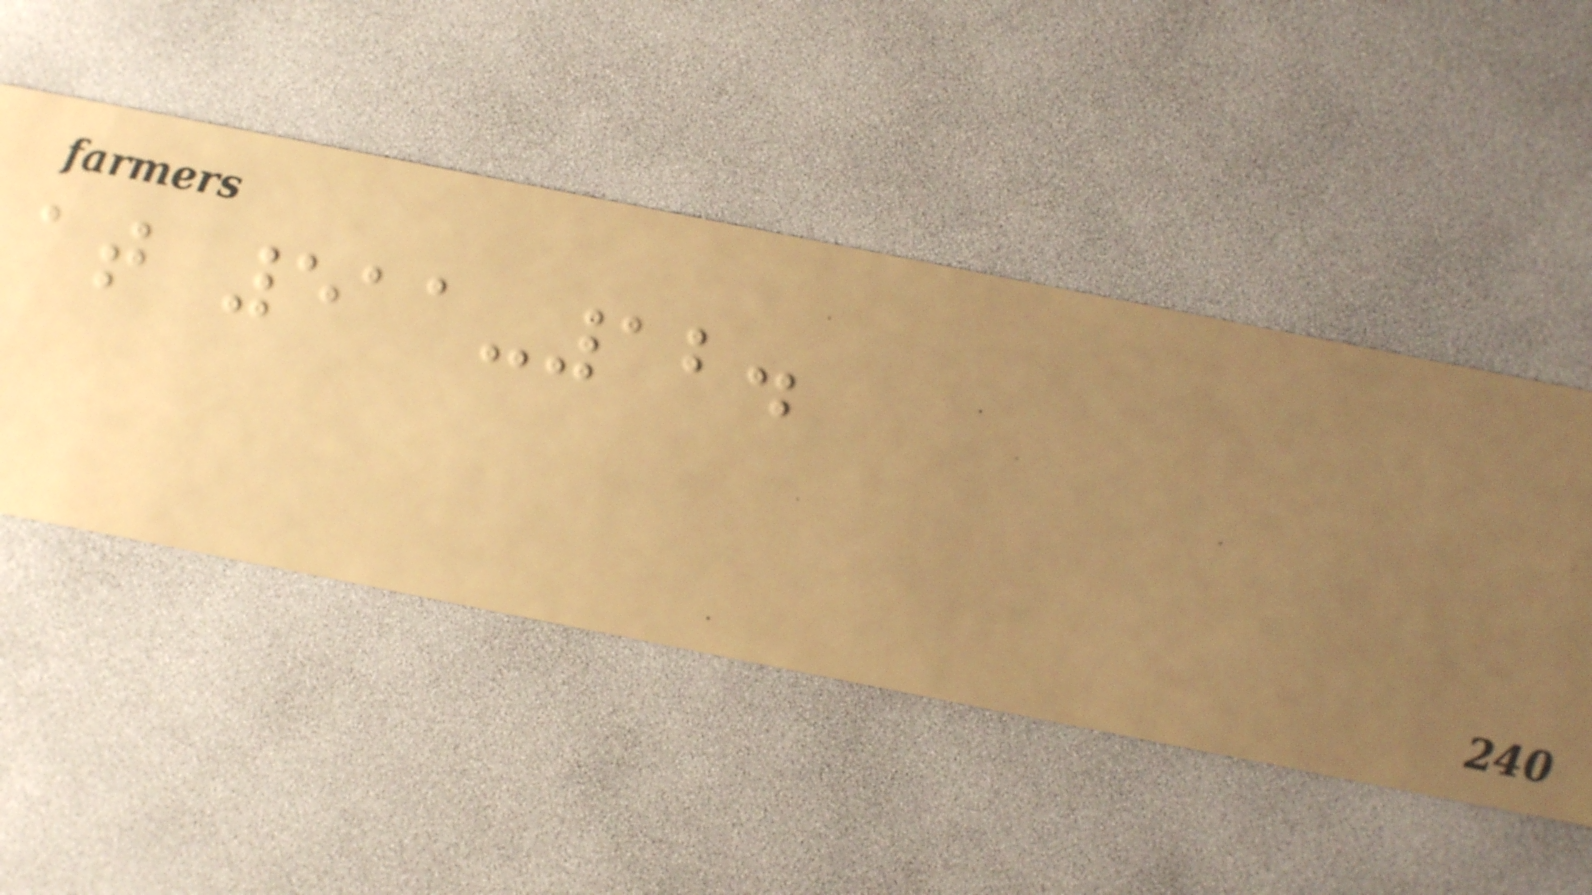at 511-12.
